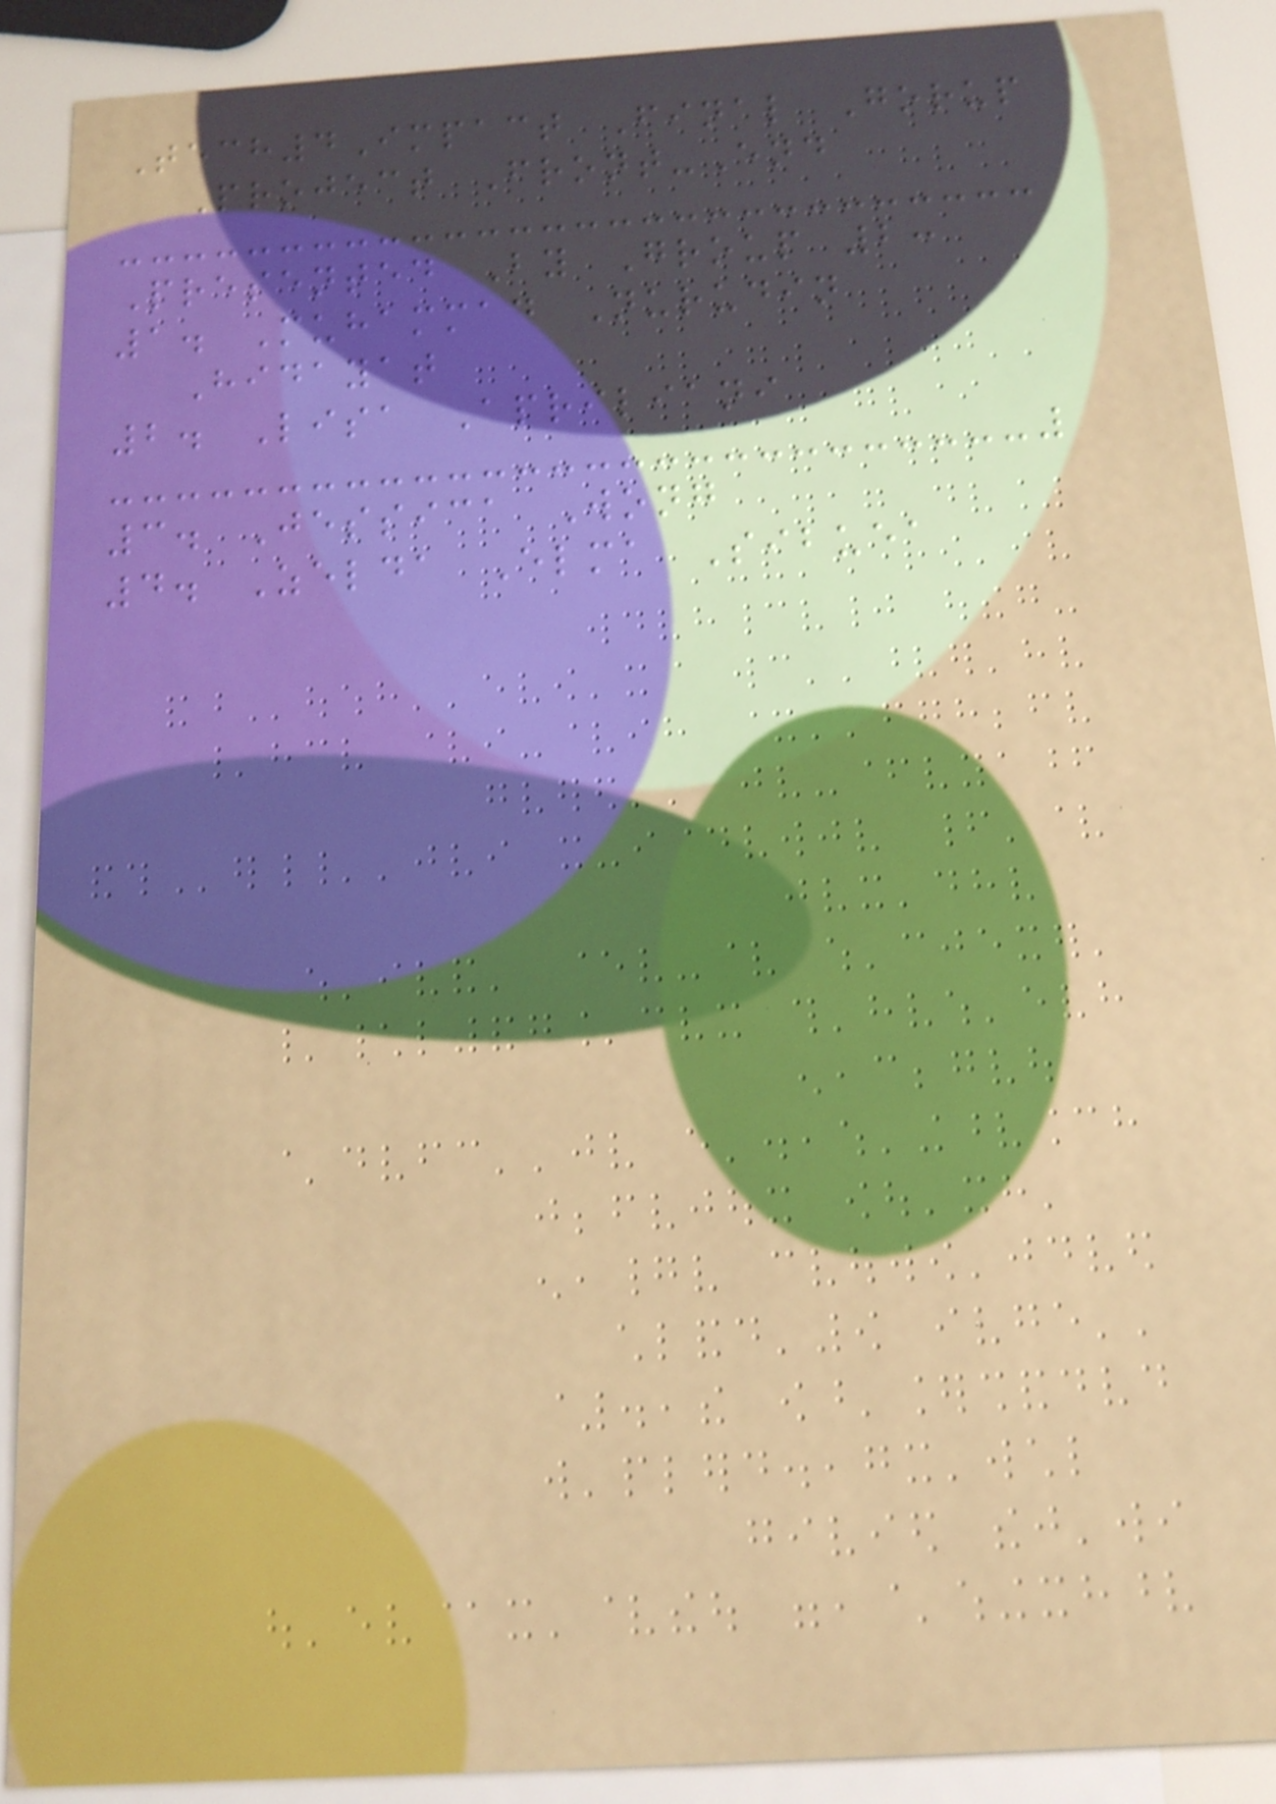Tech4Impact Final Gorup
Project Front-End
Presented By Group 2:
1. Muhammad Nurudin
Hidayat
2. Lisa Apriliani
3. Jessica Wong
4. Zelda Elma Sibuea
